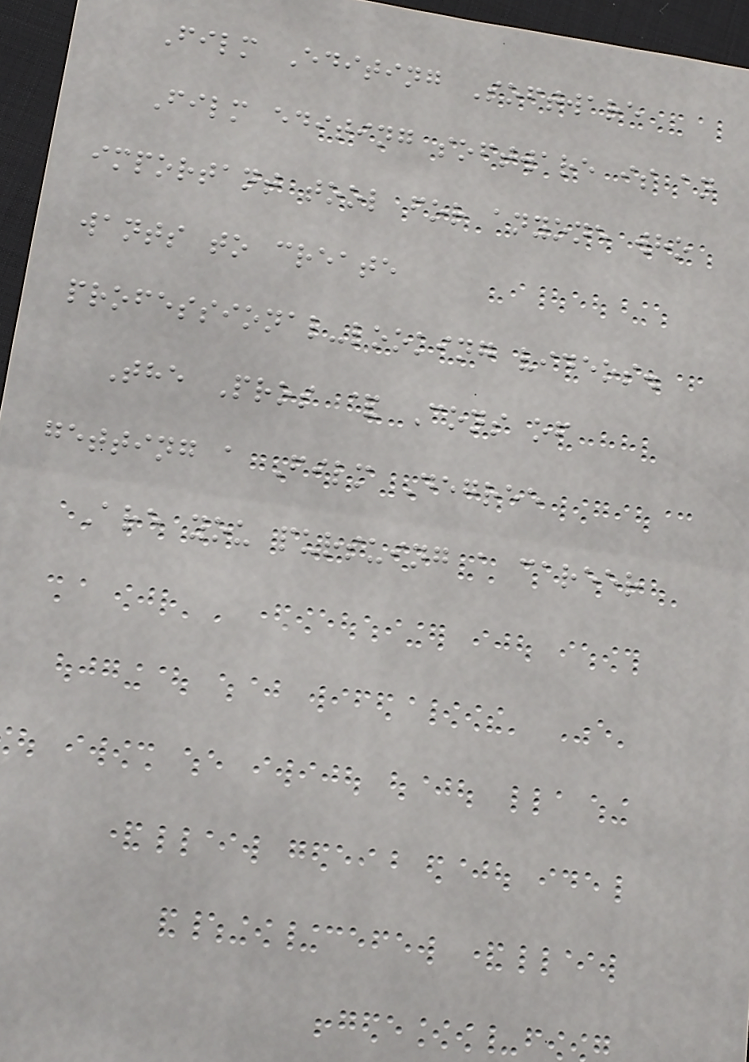Film Editing Software
Film editing software is an
important tool for anyone who
wants to create
professional-looking videos.
The Pros & Cons of
getting a Film Degree
Are you pursuing a career
